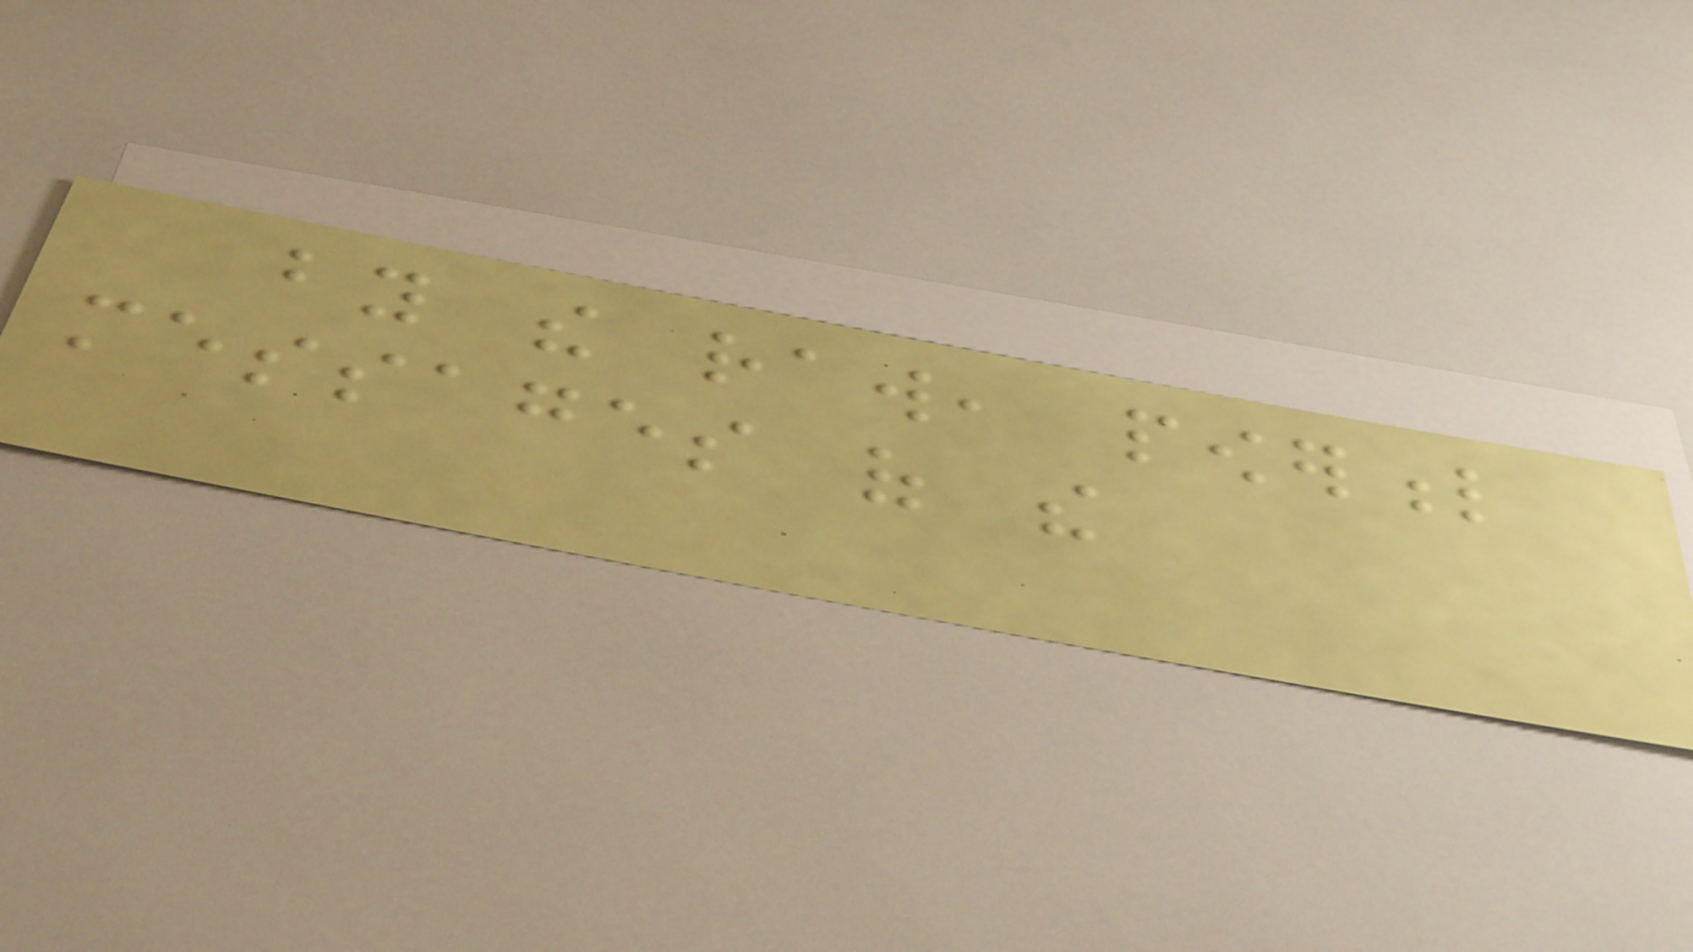by the raw, powerful
messages of the
